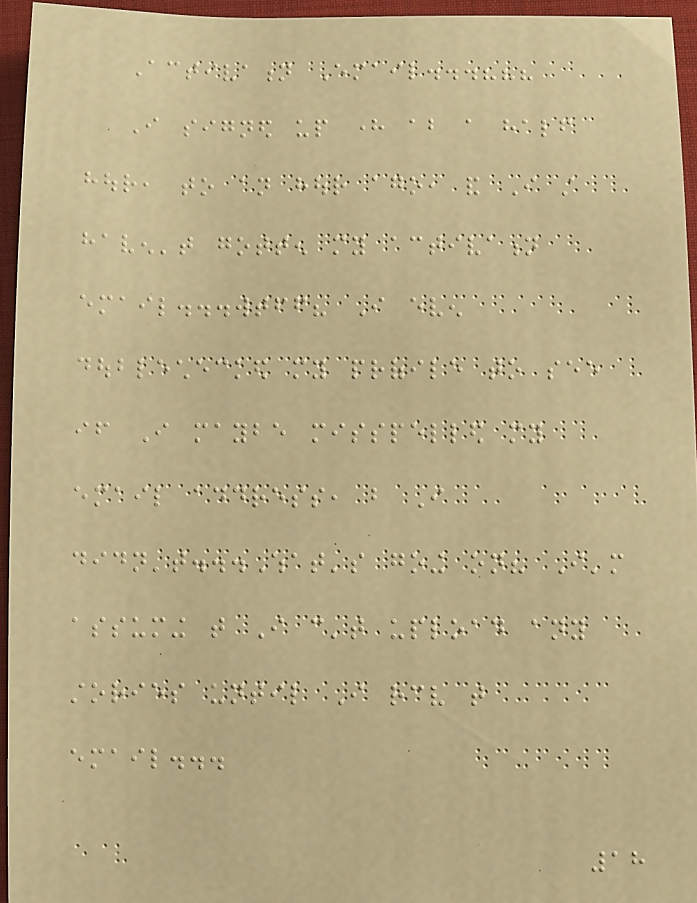Activation Email...???
I signed up here about a half
hour, to an hour ago, and I still
haven't gotten my activation
email...wtff? I even
doublechecked my profile to see
if I maybe misspelled my
email address, but I
didn't...What's going on? I'm
assuming that I can't upload any
stories until I receive that
email...
18
